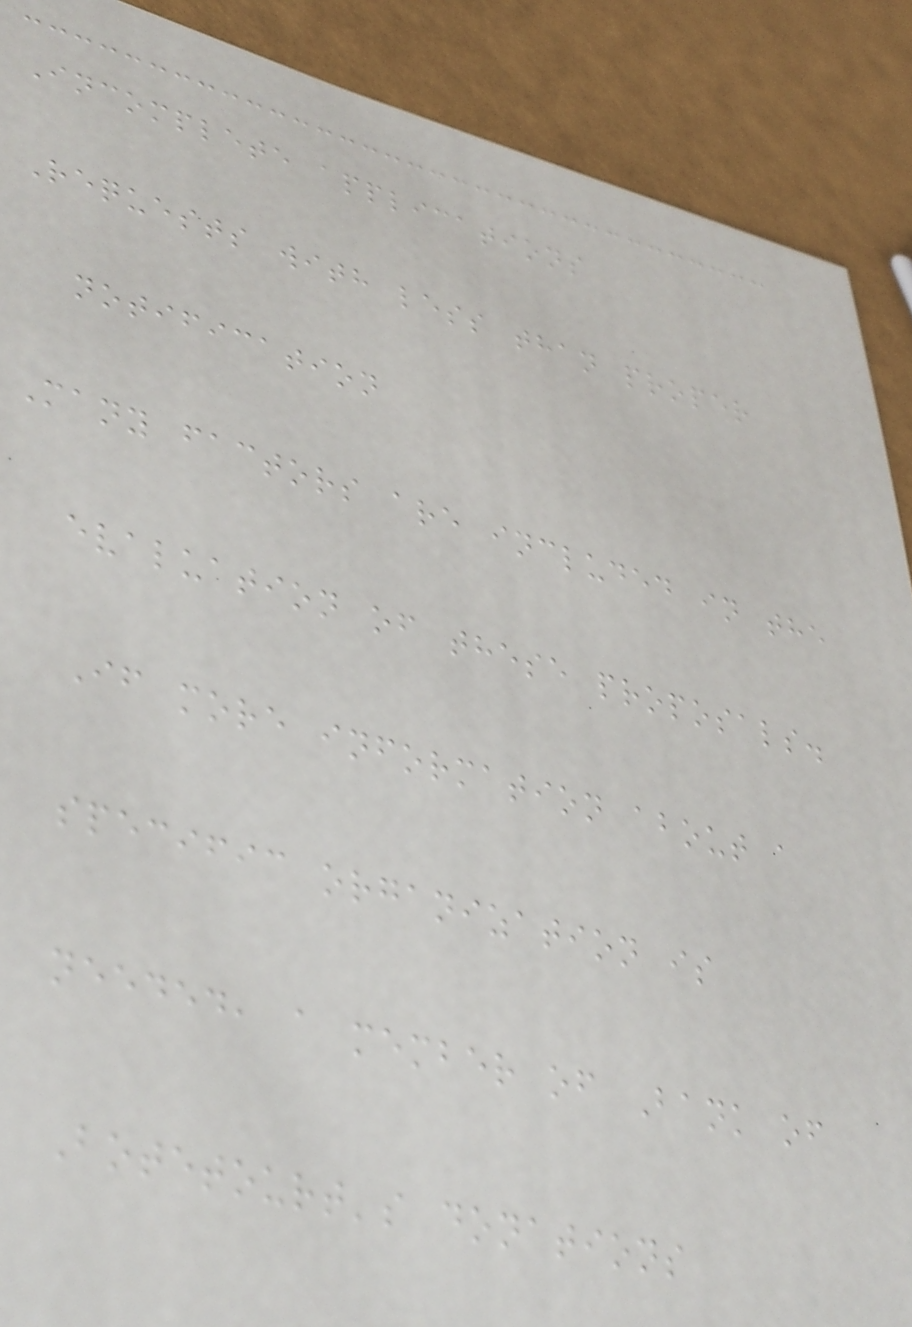Incomplete applications
Requests with less than proper
notification
Many factors are included in the
evaluation of these proposals.
If more information about a
specific organization is
needed, a member of Bank of
Botetourt's donations
